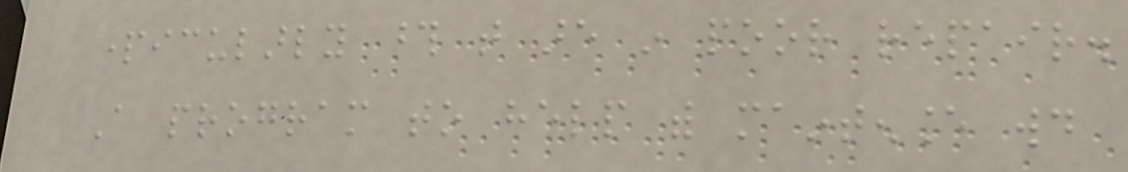particularly those that are in poor repair.
A program to help with maintenance would
